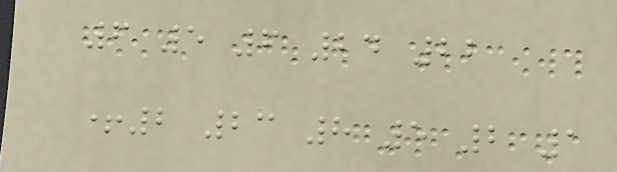6 5 6 24 22
+2 23 8 5 2 1
